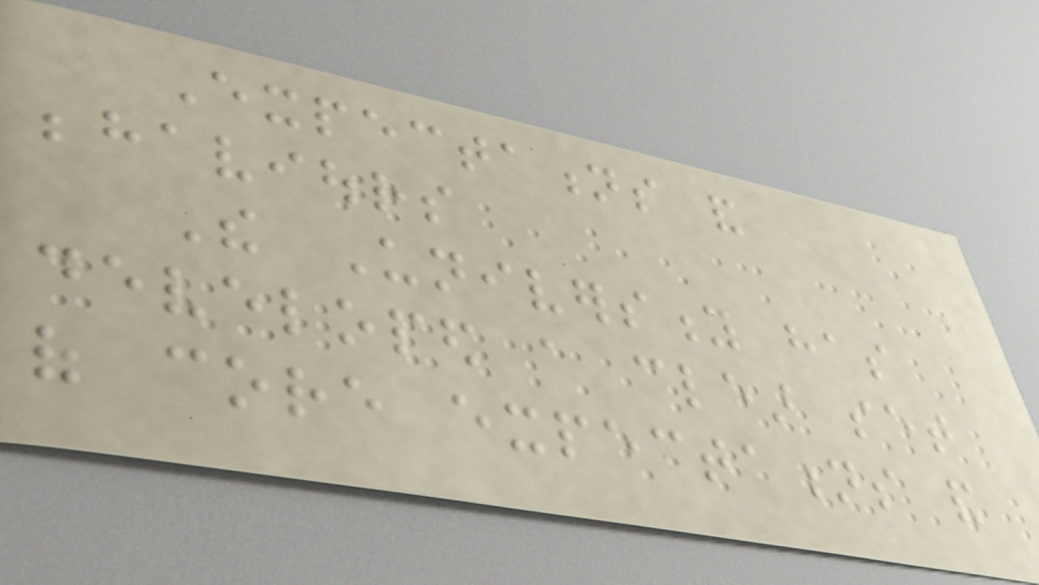Expectations and
behaviours
The University has
developed a clear set
of core expectations and
